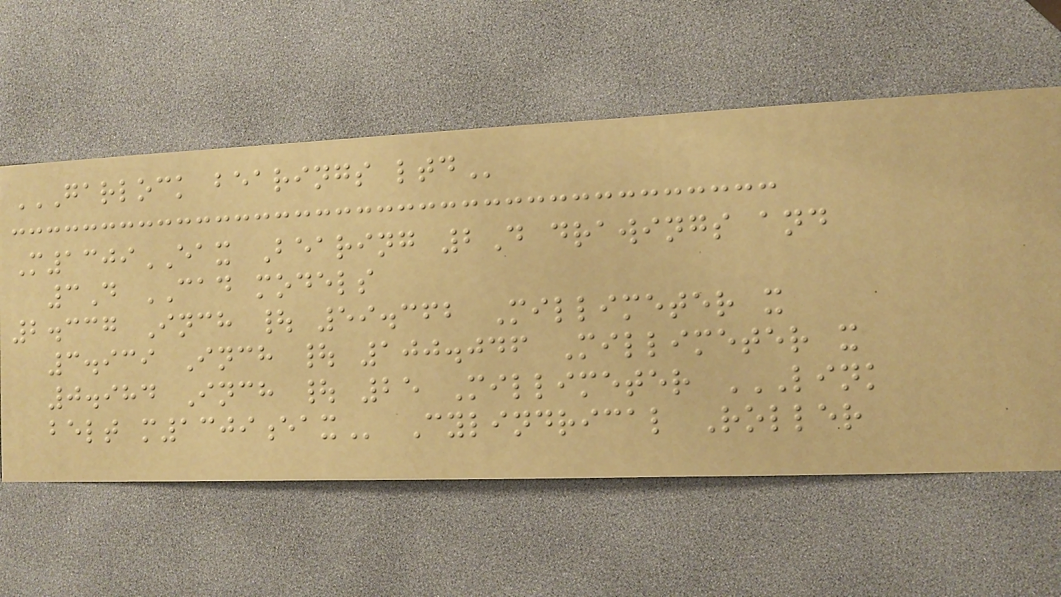GARLOCK BEARINGS LTD
M1309EAX Bearing 2D drawings and
3D CAD models
2.337 Inch | 59.362 Millimeter x
3.939 Inch | 100.046 Millimeter x
0.984 Inch | 25 Millimeter LINK
BELT M1309EAX Cylindrical Roller
